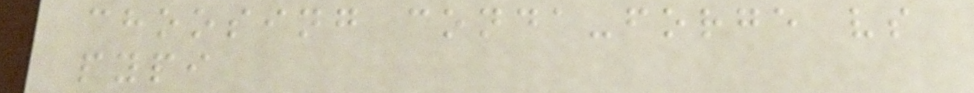choosing conda-forge vs
pypi
